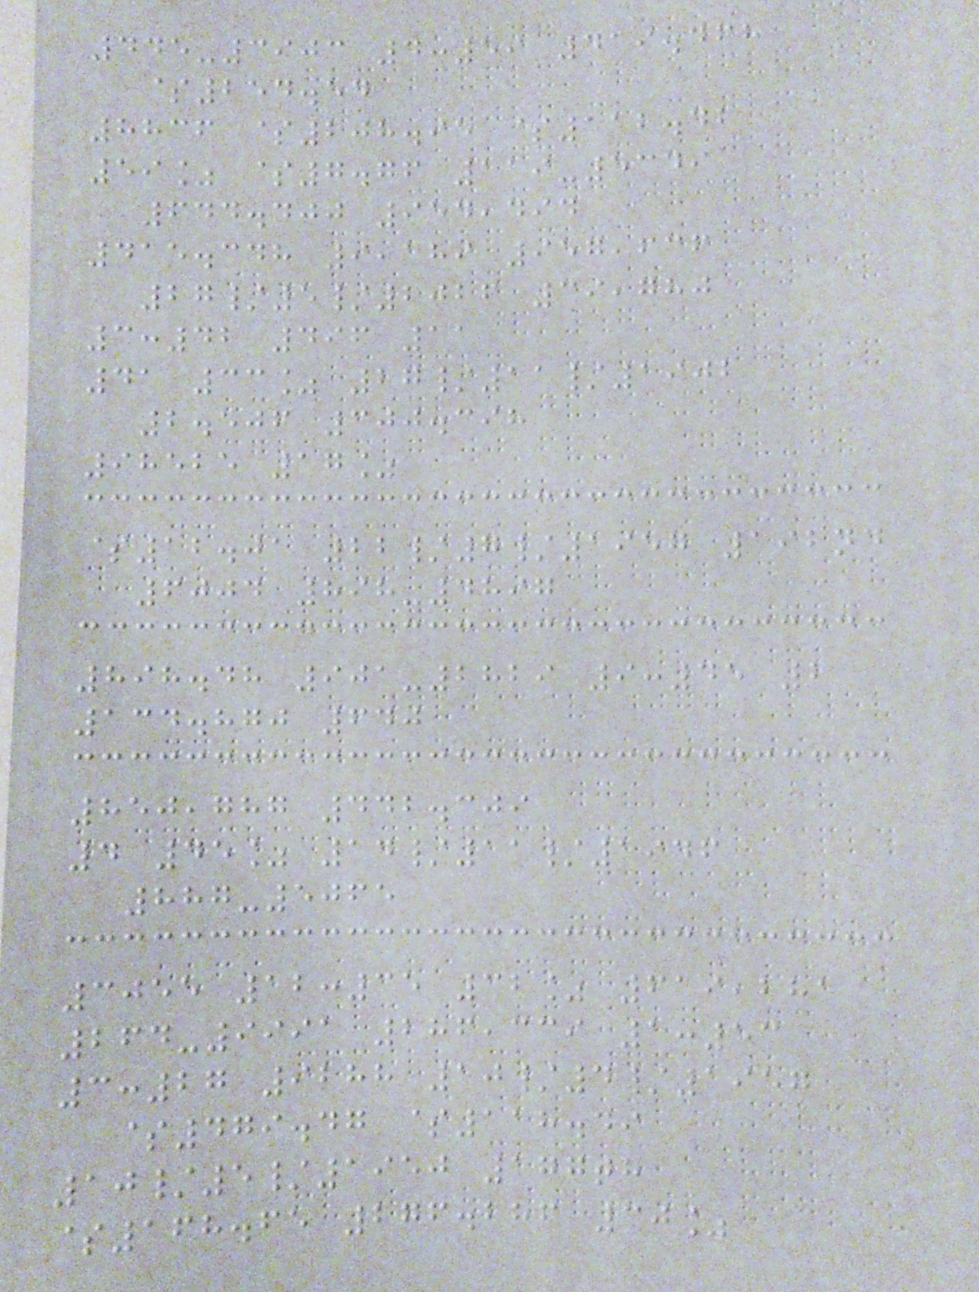445-3903 4:59 419.468
$254.54
8836 $208.95 $112.42
59% $7.76 119-5349
644.400 954,494
415.348 9,189 957,636
27/5/2026 39,780
3:42 496 11
41 33% 27/11/1902
2.506 300.398
98525 17%
$12.01 22/7/1957 192nd
6004 898-4897
898.48 901-2829 9:45 2
134.870 640
850,787 442.309
4 45% 14/11/1946
887-5065
3055 12:35 32% 619,281
264-9991 286,339 1:53
3:27 9288 10/4/1957
$479.47 $118.49
10/5/1950 177th
$168.65 276.286 30%
